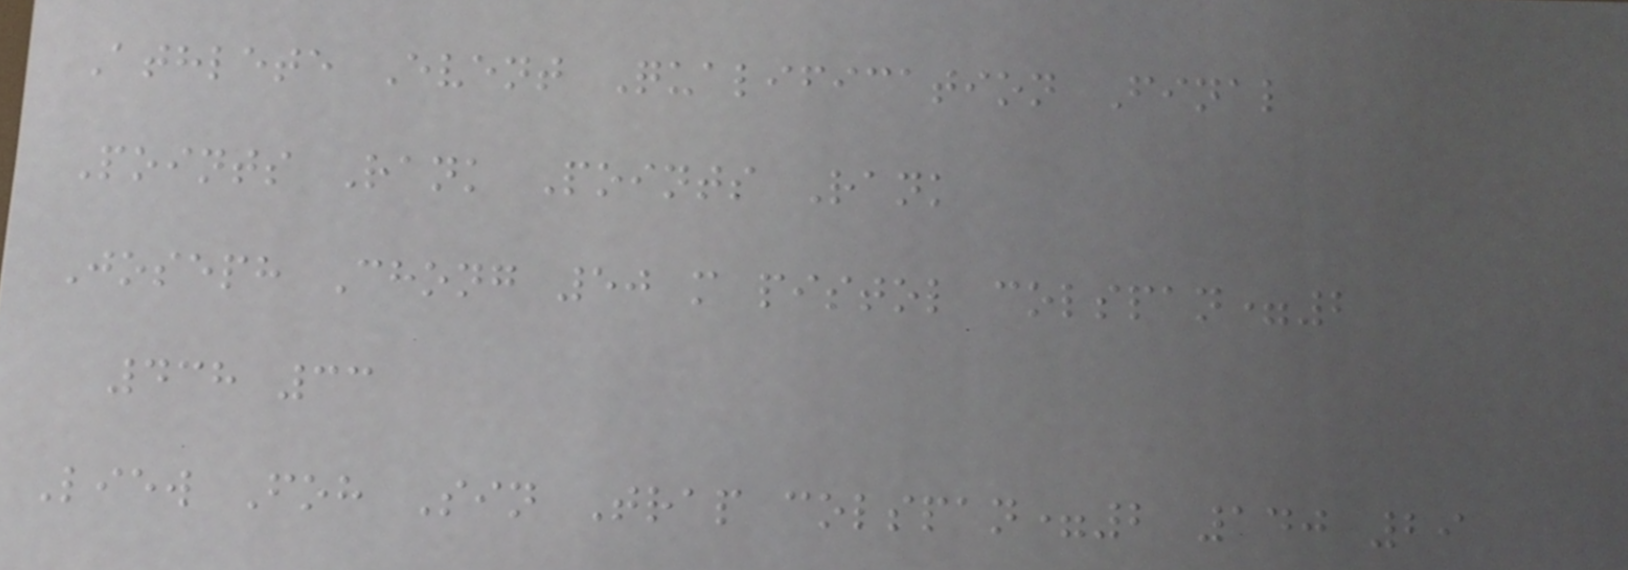Athlete Event Qualification Final
Points Rank Points Rank
Joseph Chong 50 m pistol colspan=2
438 33
Liew Foh Sin Trap colspan=2 140 29
